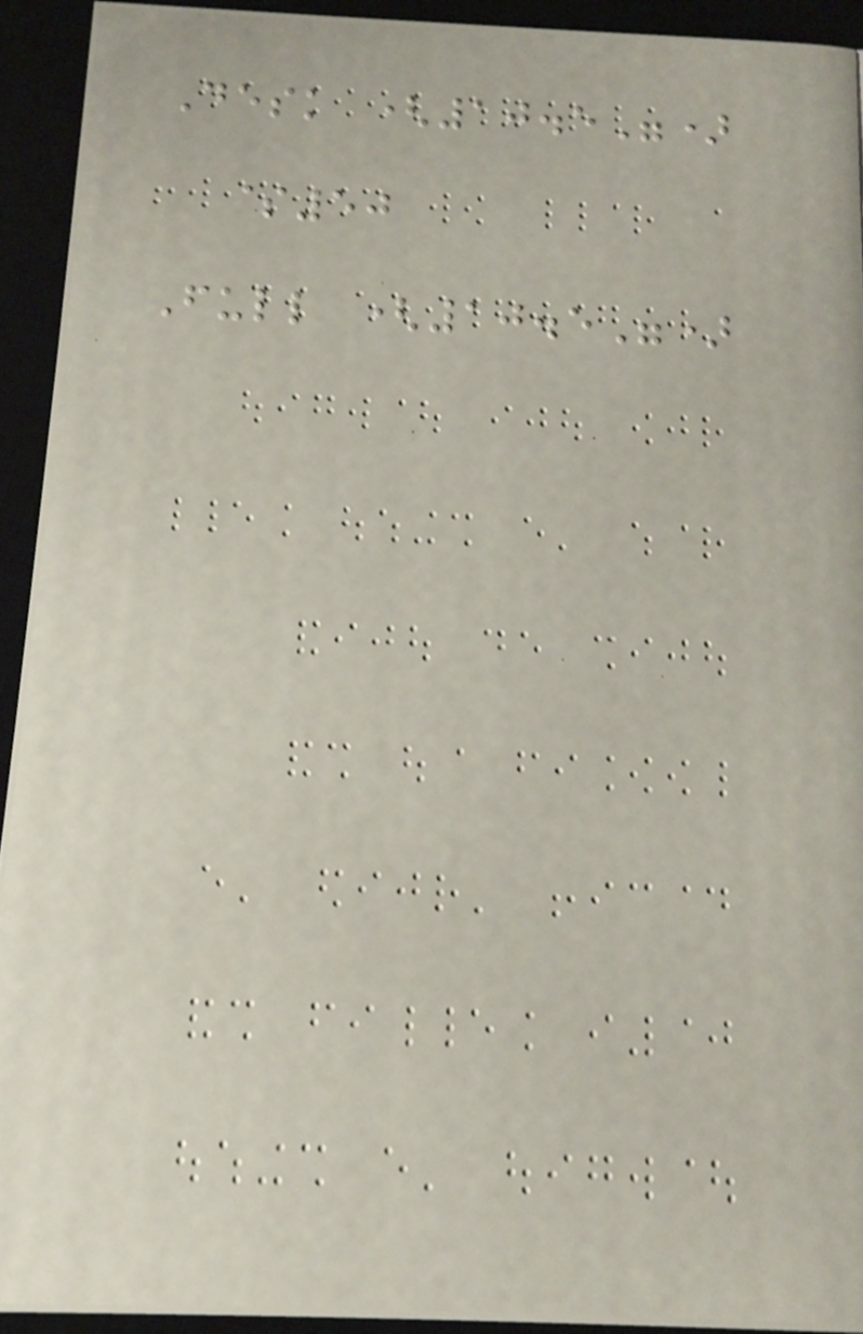Desk (10.5")
$50
Full (10.5")
